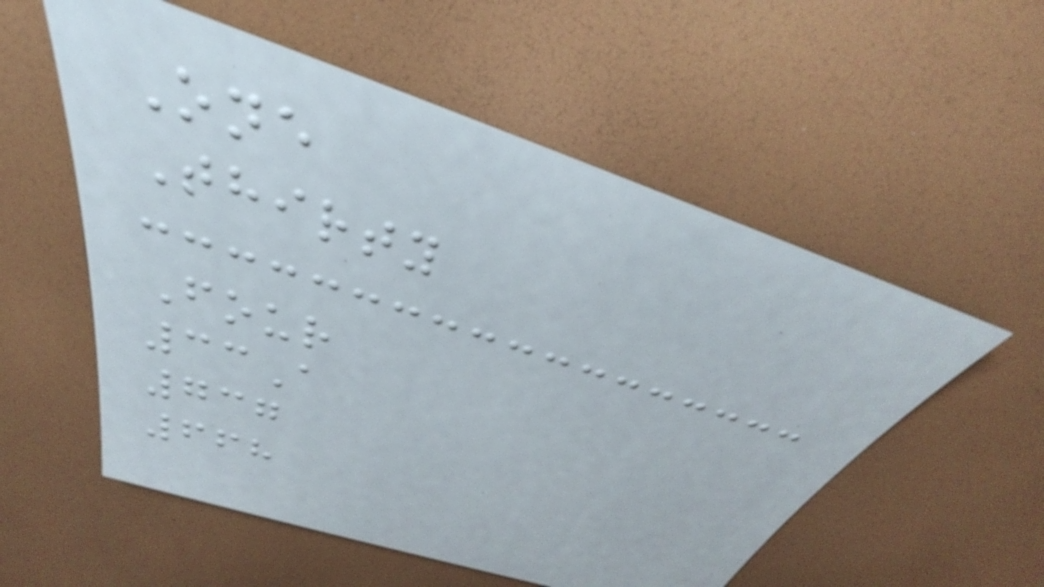One
Thirty
Four
33A
737
668
